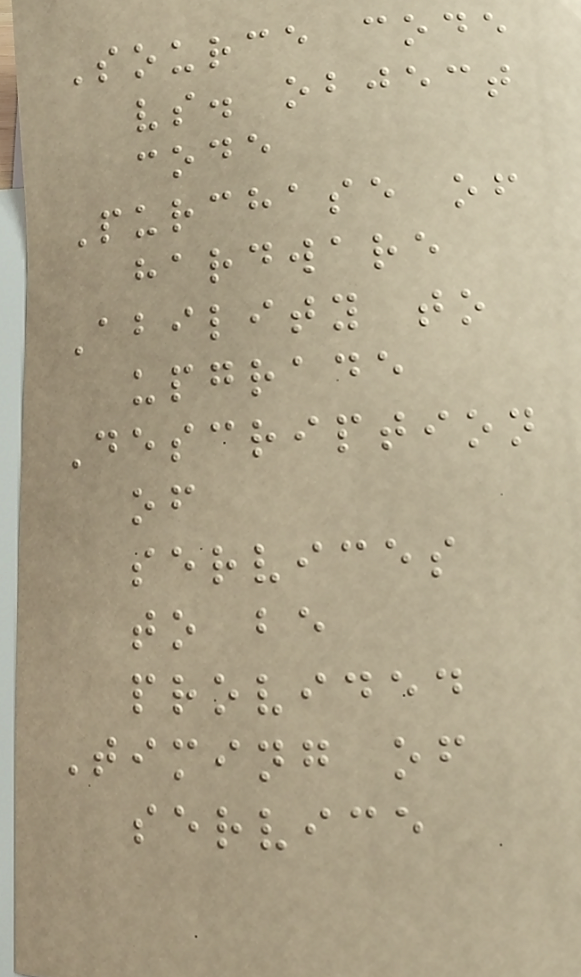Source code
vs. object
code
Purchase of
hardware
Ability to
upgrade
Description
of
services
to be
provided
Timing of
service
